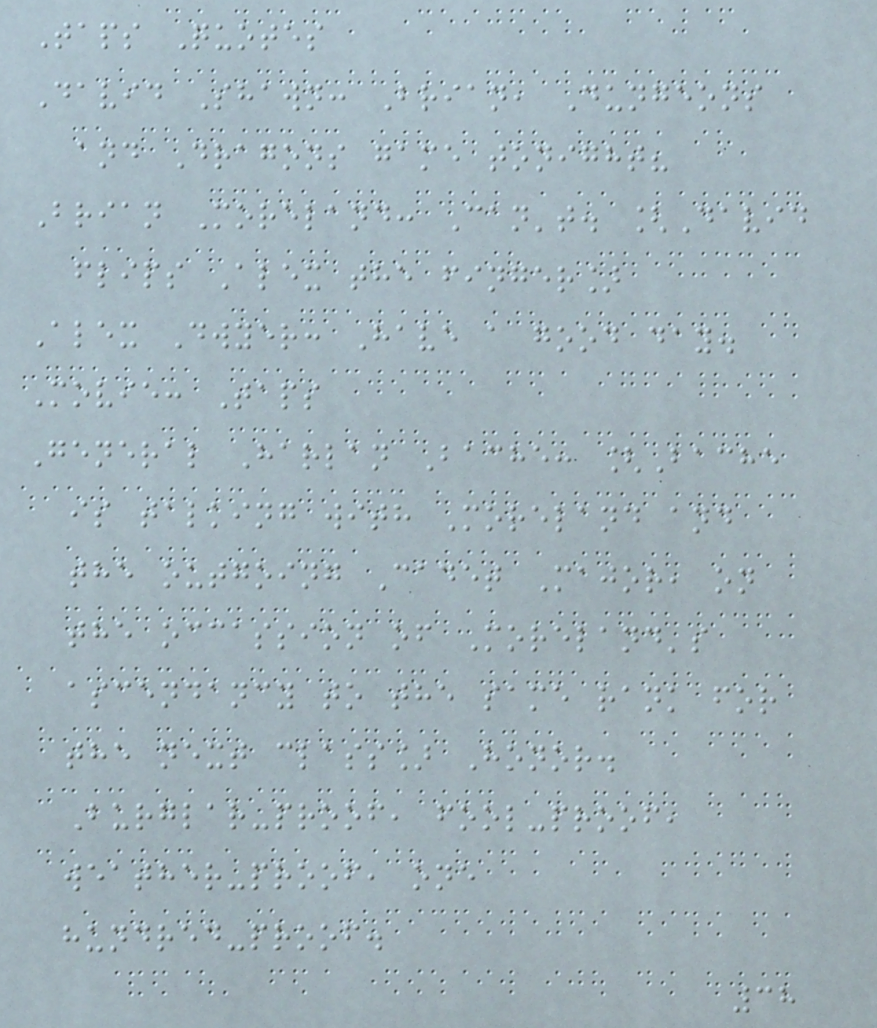Taps Quotes
David Shawn: Brian, Dungeons
and Dragons game tonight?
Brian Moreland: Can't. [David
flips Alex the finger]
Alex Dwyer: Have a good day.
Movie: Taps
General Harlan Bache: [Bache
is talking with Moreland and
the outgoing Cadet Major, on
the occassion of Moreland's
ascendancy to the same rank for
the next class] Honor.
Burglar-proof, fool-proof,
weather-proof, one
hundred-proof.
38
